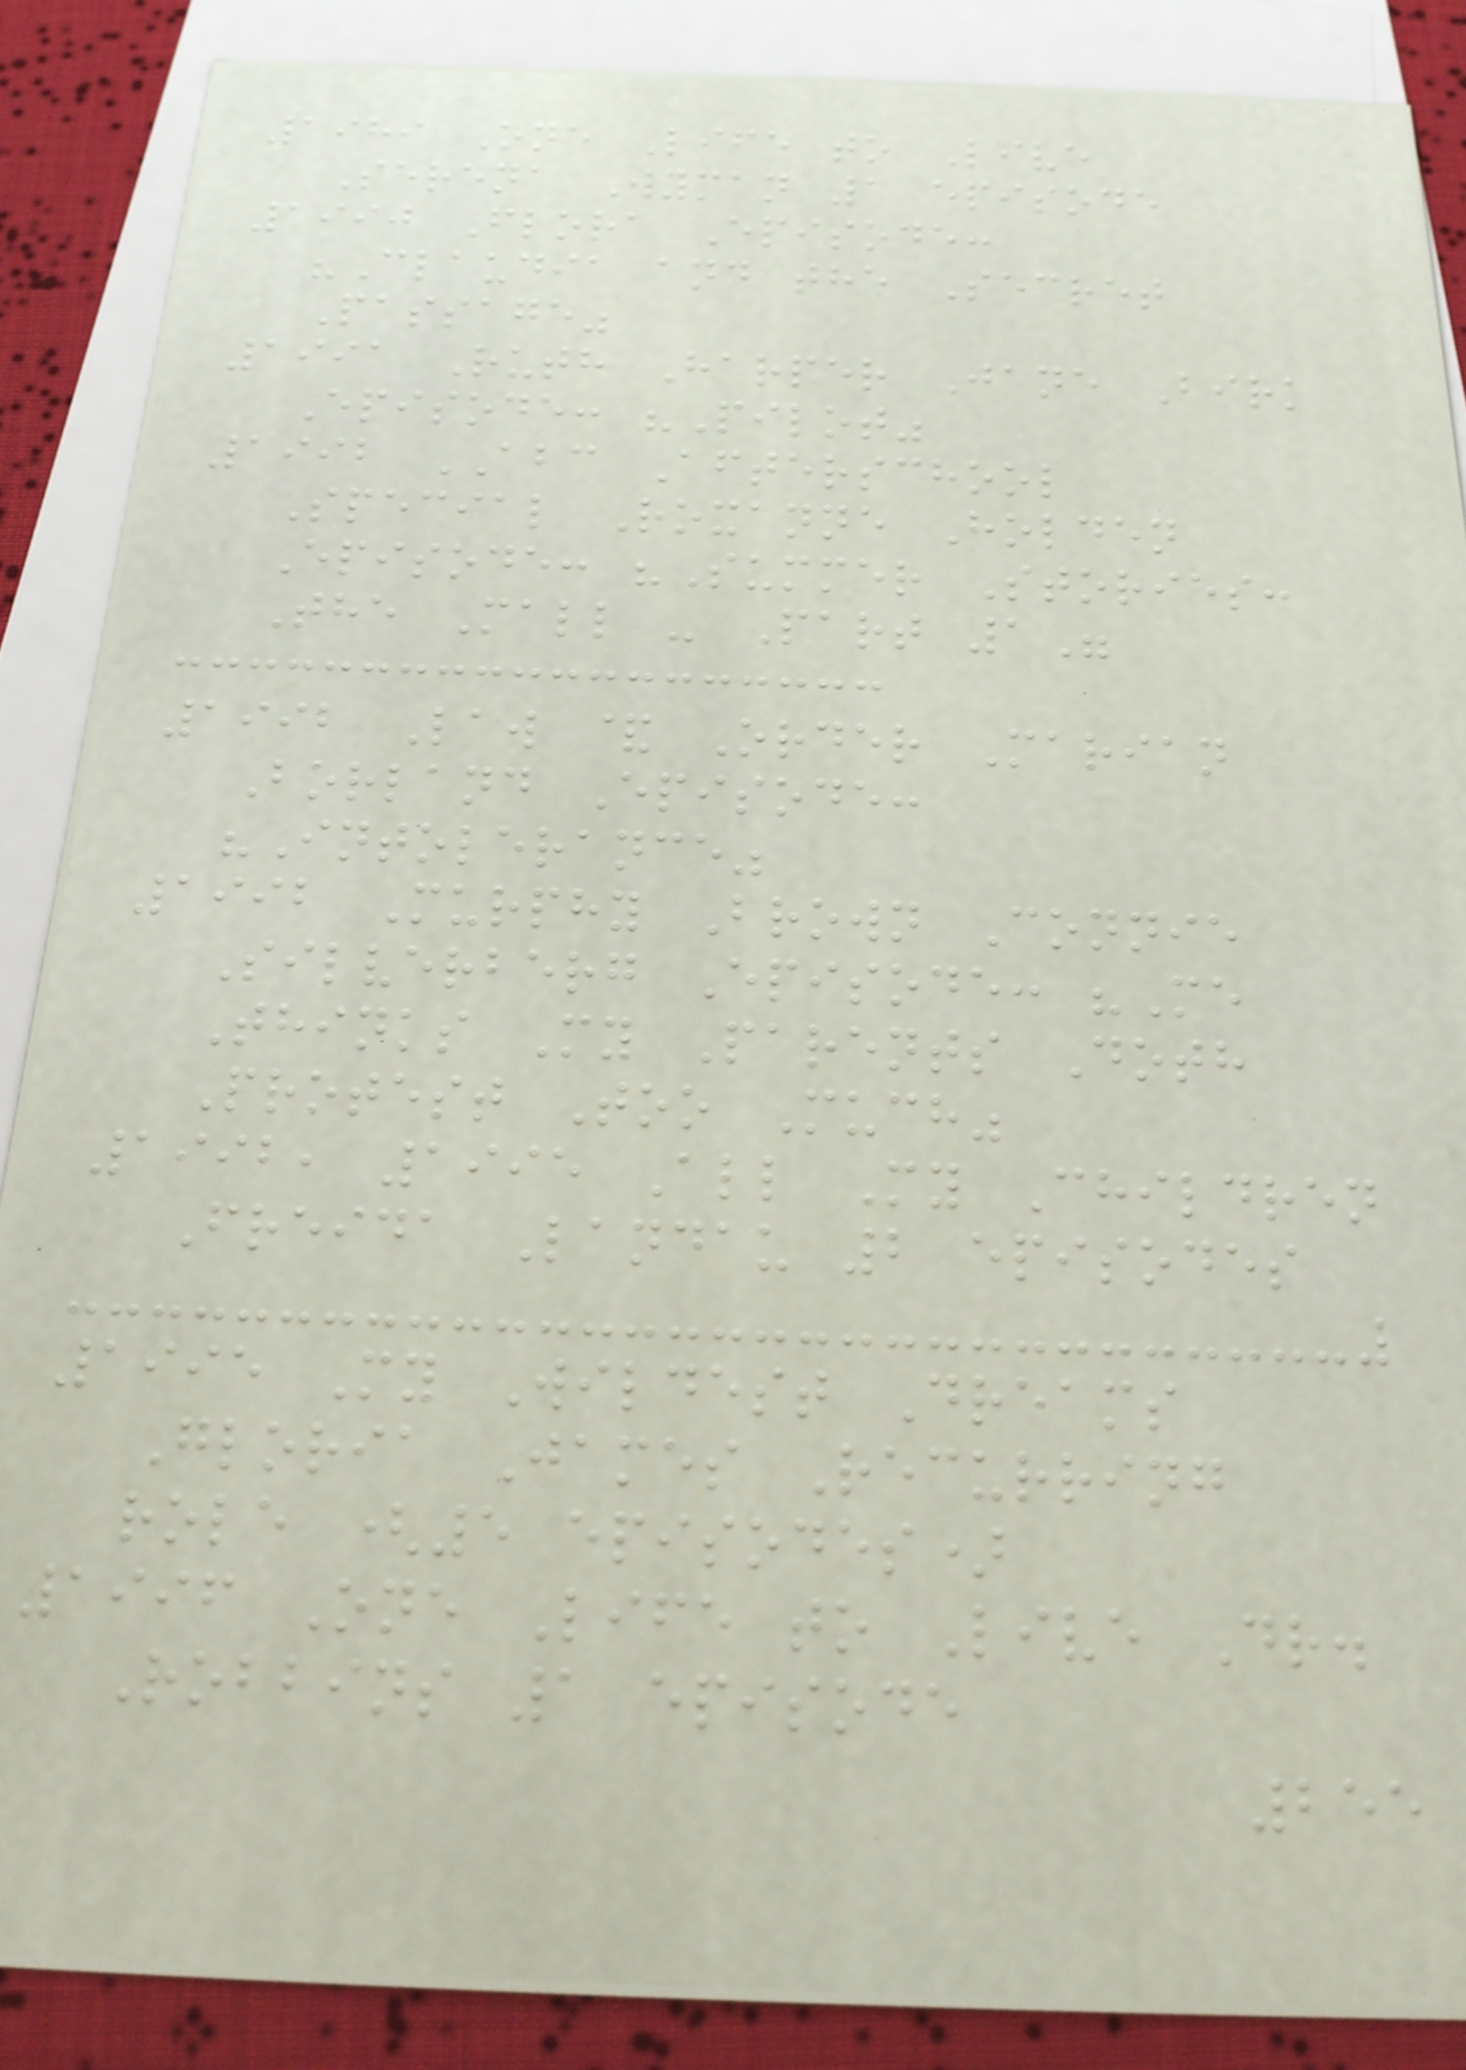1989 One Life to Live
Serena Wyman 1 episode
1990 Flora Episode:
"Claudia and the Secret
Passage"
1991 Ruth Harper Jane Birk
Episode: "Pilot"
1992 ABC Afterschool
Special Roxanne Holden
Episode: "Summer Stories:
The Mall - Part 1"
1992 Law & Order Marian
Borland Episode:
"Intolerance"
1992 Murphy Brown Connie
Silverberg Episode: "Me
Thinks My Parents Doth
Protest Too Much"
1992, 1995 All My Children
Freida Landau 2 episodes
1995 My Wildest Dreams
Gloria James Recurring
role (5 episodes)
1996 One Life to Live Dr.
Robbins 1 episode
255
